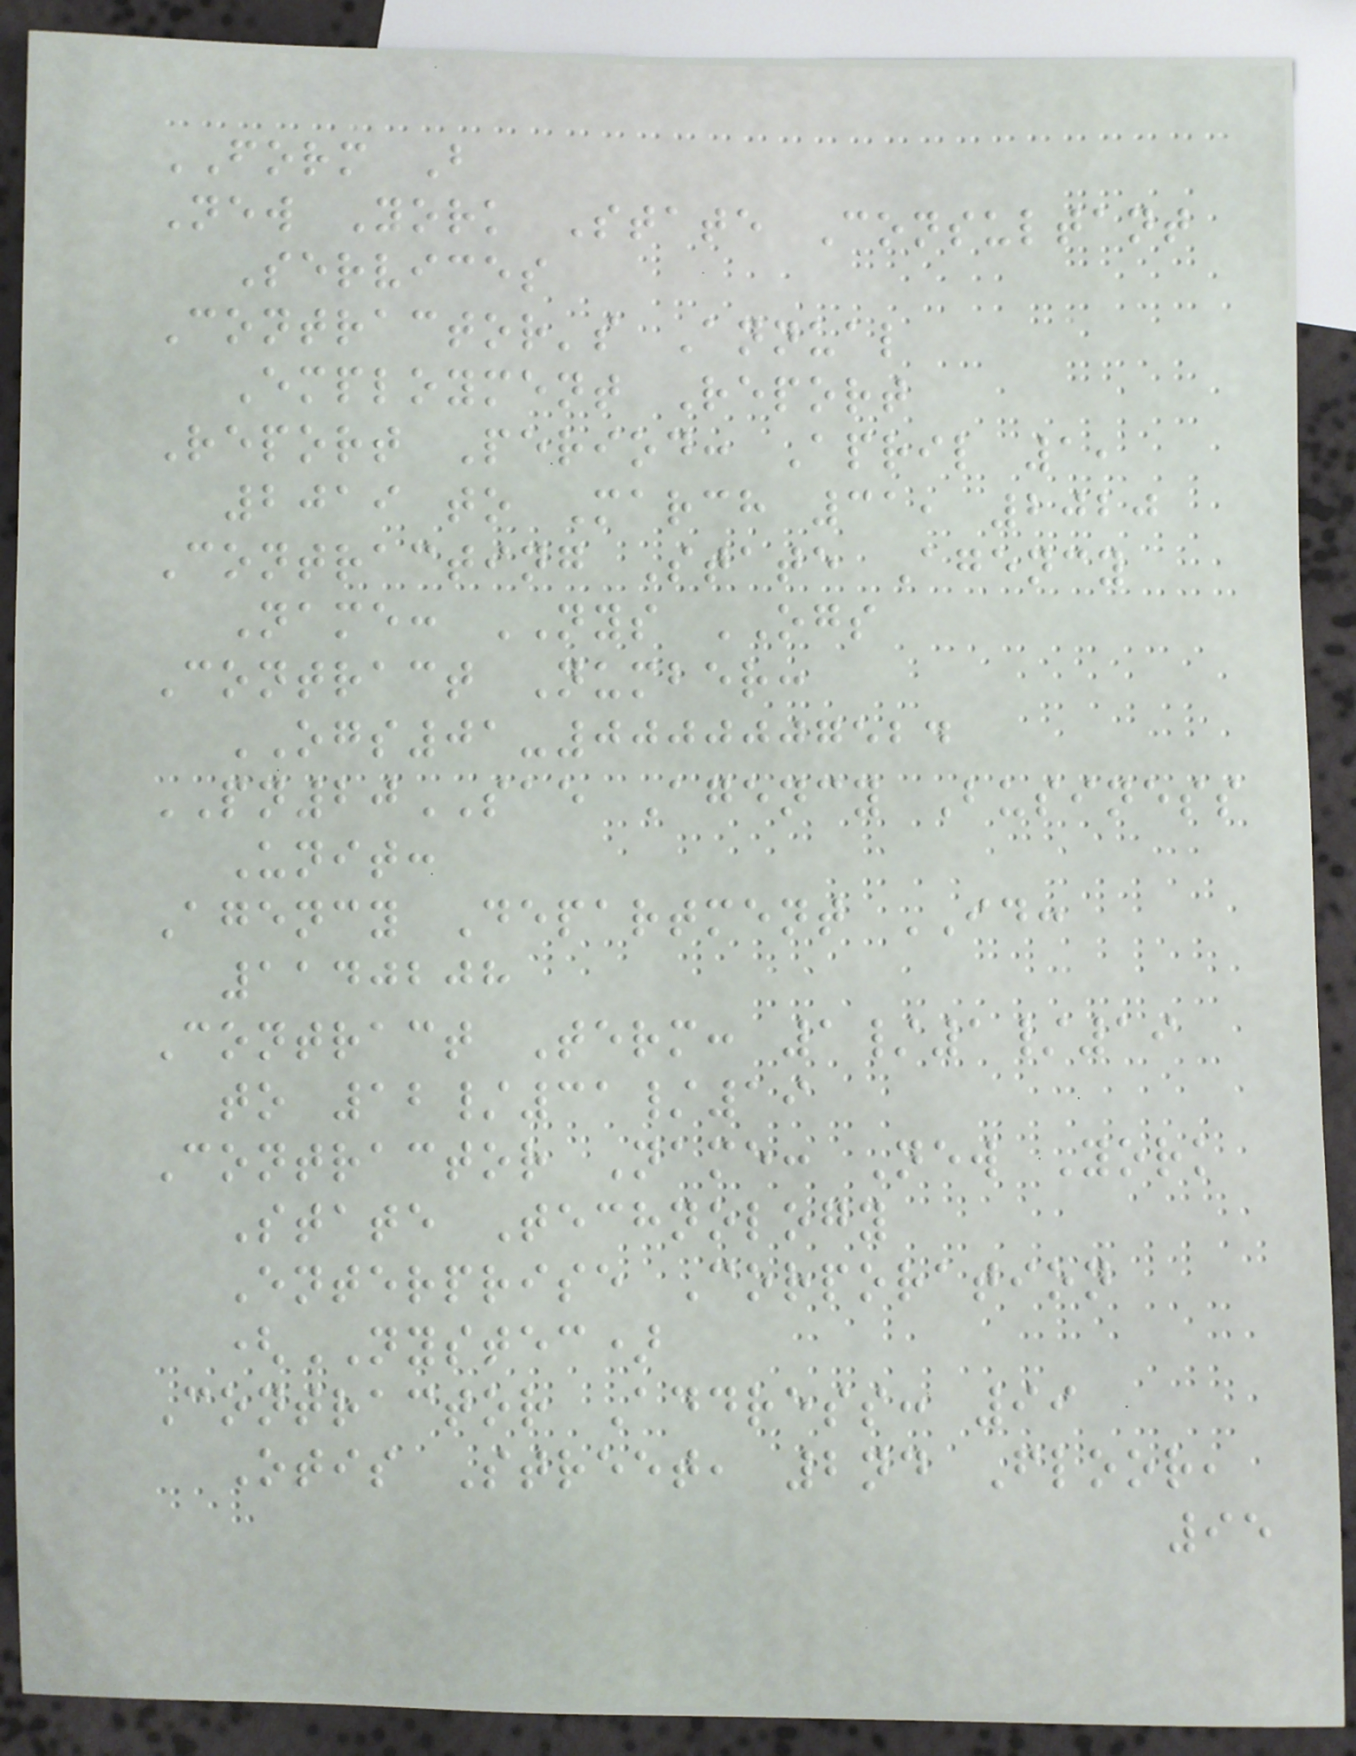FORM B
New York State Consultant
Services
Contractor's Annual
Employment Report
Report Period: April 1,
2019 to March 31, 2020
Contracting State Agency
Name: NYS OGS
Contract Number:
OGS01-0000007524
PN20SAE Agency Business
Unit:
Agency Department ID:
1140208
Contract Term: 1/1/19
to 12/31/19
Contractor Name: New York
State Technology
Enterprise Corporation
(NYSTEC)
Contractor Address: 99
Otis Street, 2nd Floor,
95
